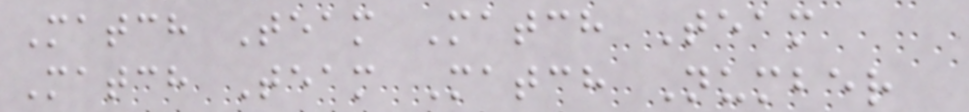Match Team Match Team
Match Team Match Number
